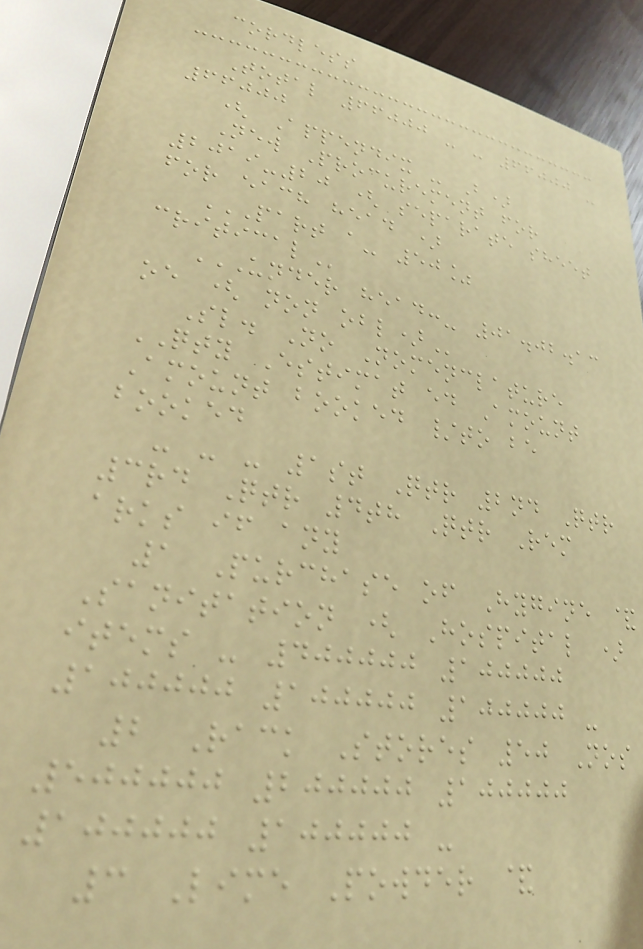cordless
Total 66000 - - 66000 -
66000
( Appendix - B)
New Procurement for
2019-20 ( separate sheet
for each head )
PART A- 50%
CRITICAL
UNDER HEAD:- 01.02.13
OE ( NON OBL)
Sl. No Nomenclature
QTY Estimat ed Amount
Amount booked /to be
booked
- - - 1st Qtr 2nd Qtr
3rd Qtr 4th Qtr Rem
arks if any
1 Purchase of Hygine &
Sanitation ( Hospital )
items - 400000 100000
100000 100000 100000 -
2 Rack Stores 50 Nos
500000 200000 100000
100000 100000 -
3 Lime Powder &
